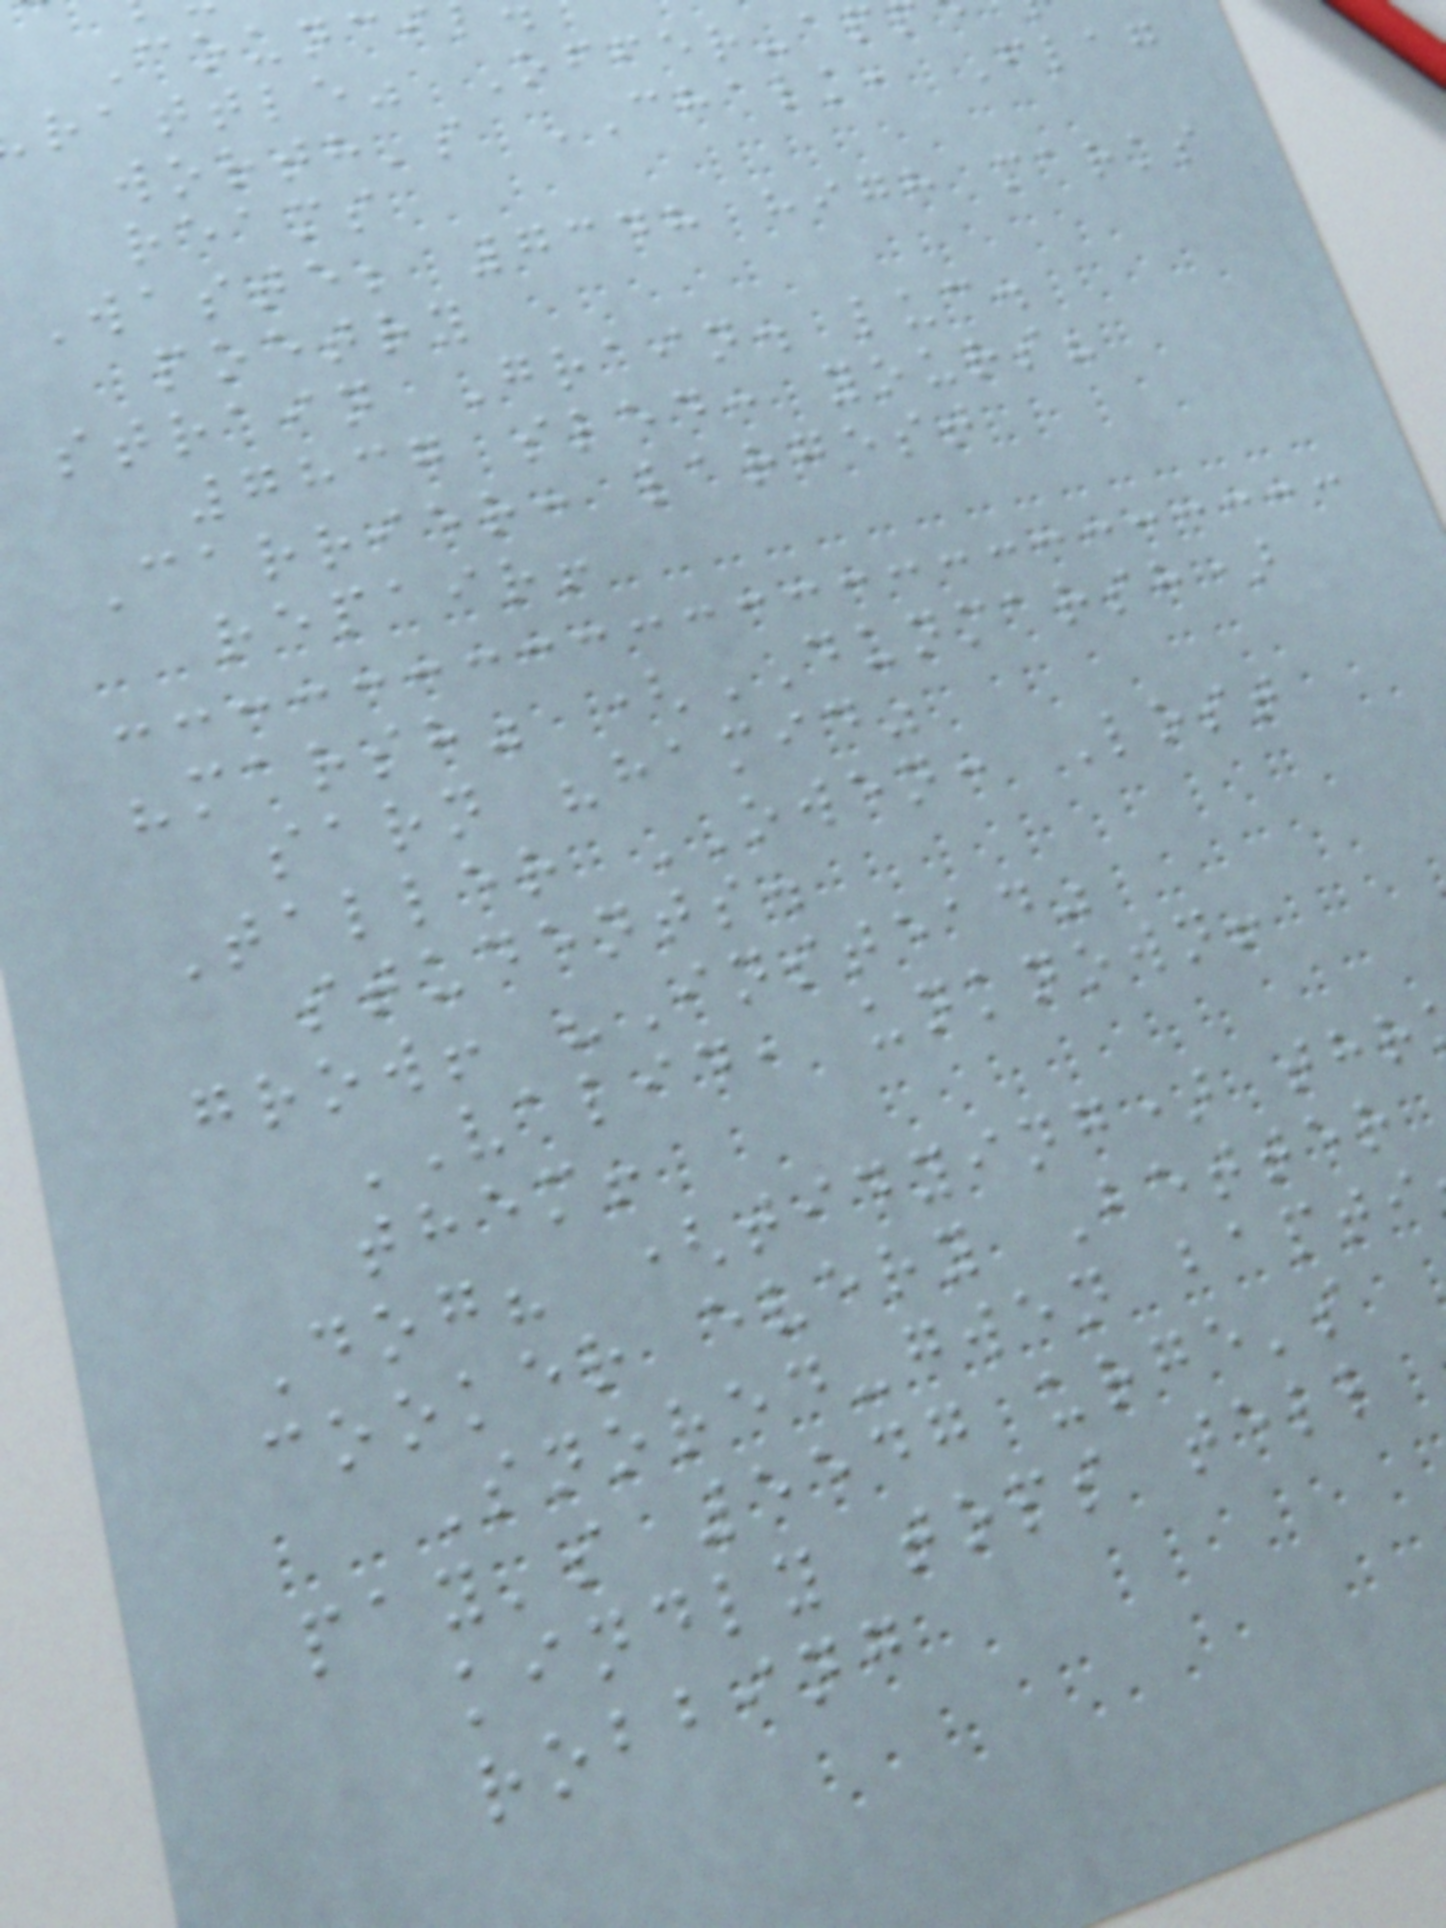Counci
rattle" Offer-ap
worth's CHALK, Flag
reams
Waste; 7348 high marks
poetry
strain Grain. luc.
7837 sled: yours?
Carrier: largest
repair!
"marsh" (DUNMARSH)
sarn "hamid"
Taller OWEN: Lost
students.
grow! "Instead"
VALID, unknown!
them!
Dog? (tidying) thr
cooker every Better
Snored-gwen bapti
pay's 5547 urge's
kindly tops tell
robbing
